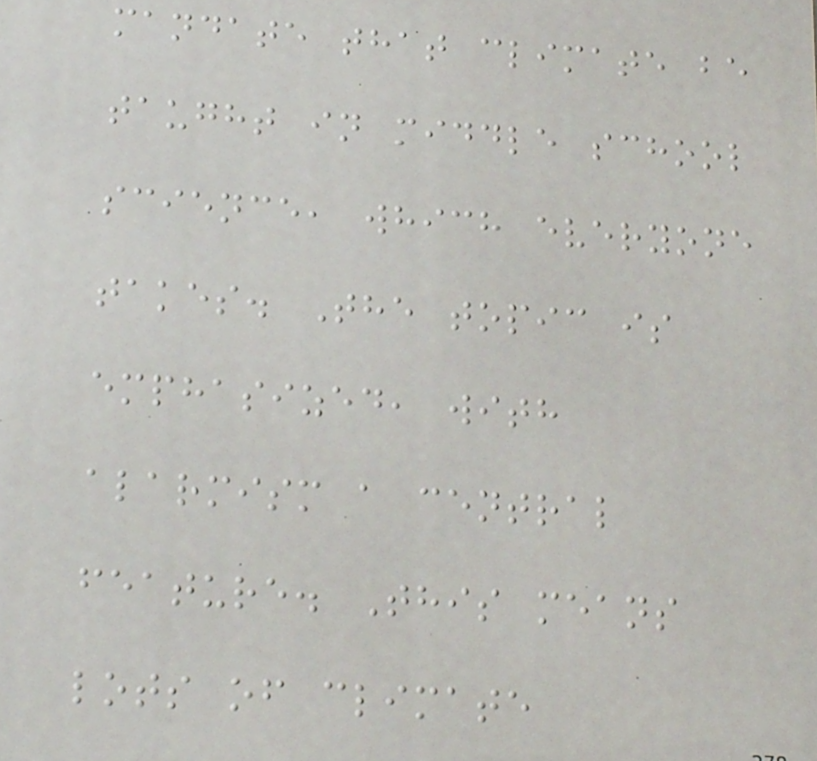mandate that climate be
taught in middle school
science, which everyone
takes. The topic is
emphasized, with
alarmism a central
feature. This means
lots of climate
